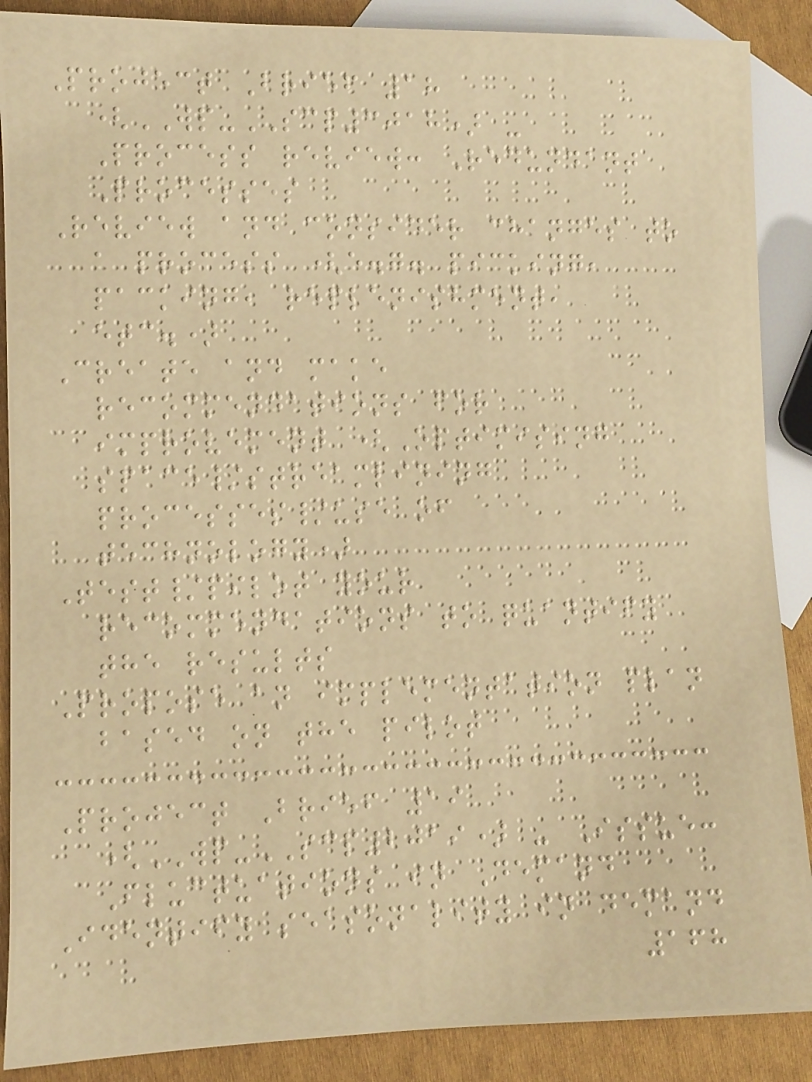Project Brief 18
(WP-SCP3018) -
Process review: Redundant
Processes
Review and consider changes to
a process (e.g. picking,
packing, replenishment,
etc.)
Create and make
recommendations for
improvement (Optimising
space/streamlining
processes/use of
technology)
Test/pilot your
recommendations to quantify
the results
Propose an implementation plan
based on the pilot
Project Brief 19
(WP-SCP2019) - Issue:
Fluctuations in Demand
Identify seasonality in demand
168
